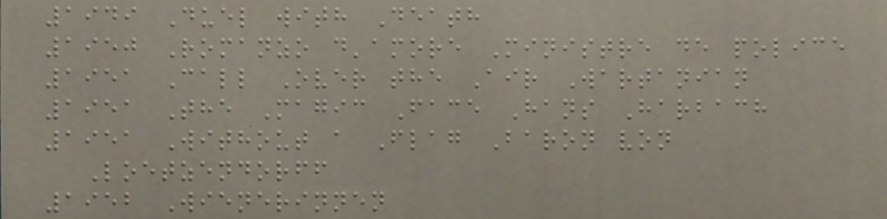1949 Duel with Death
1950 Romanzo d'amore Ministre de police
1951 Call Over the Air Wartanian
1951 The Magic Face Hans Harbach
1951 Without a Flag Baron von
Loetzendorff
1952 Wienerinnen
